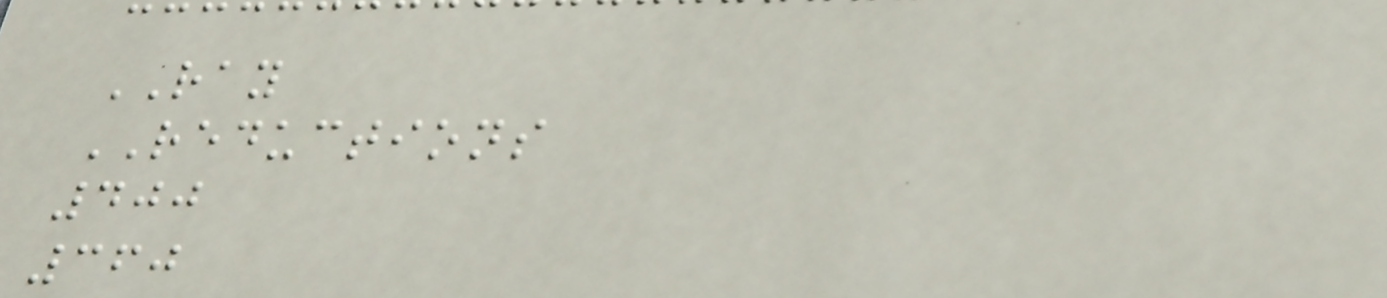RAY
REDUCTIONS
400
360
